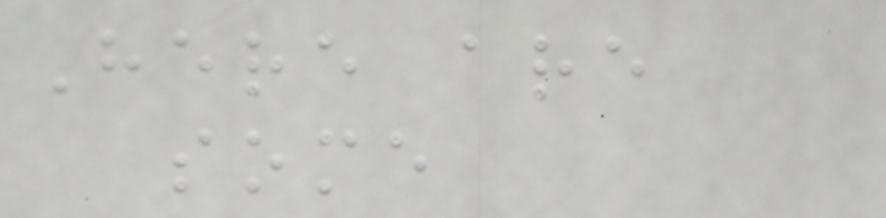Here are
some
